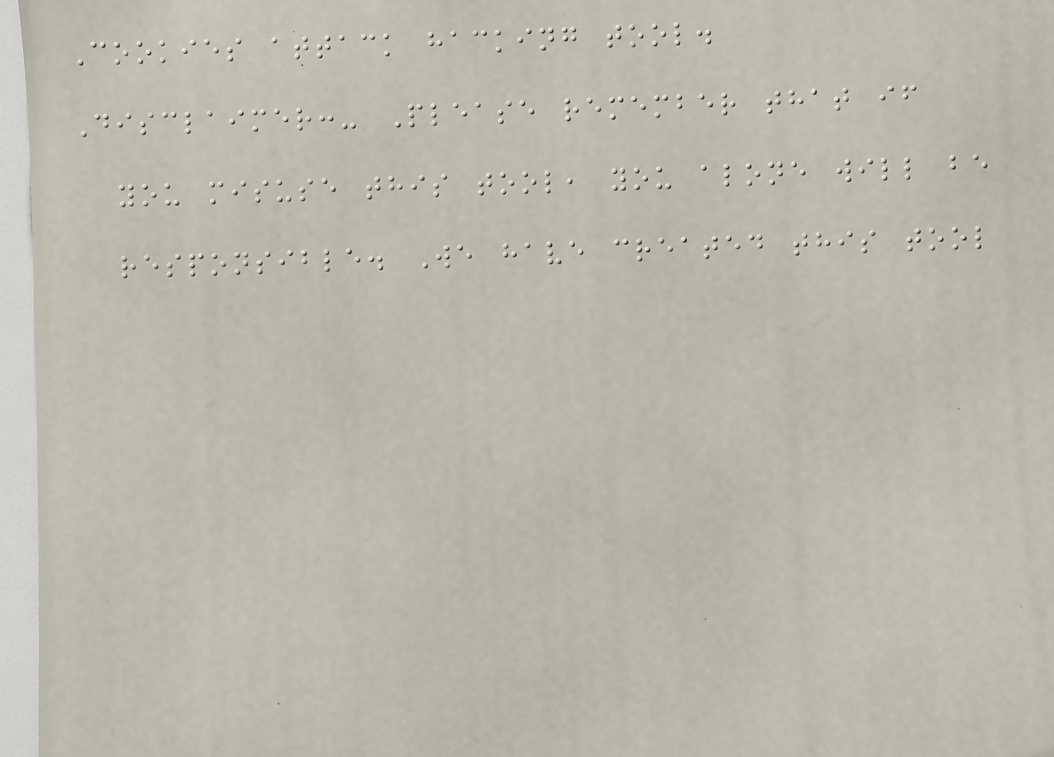Cookies attack hacking tool.
Disclaimer:- Please remember that if
you misuse this tool, you alone will be
responsible. We have created this tool
